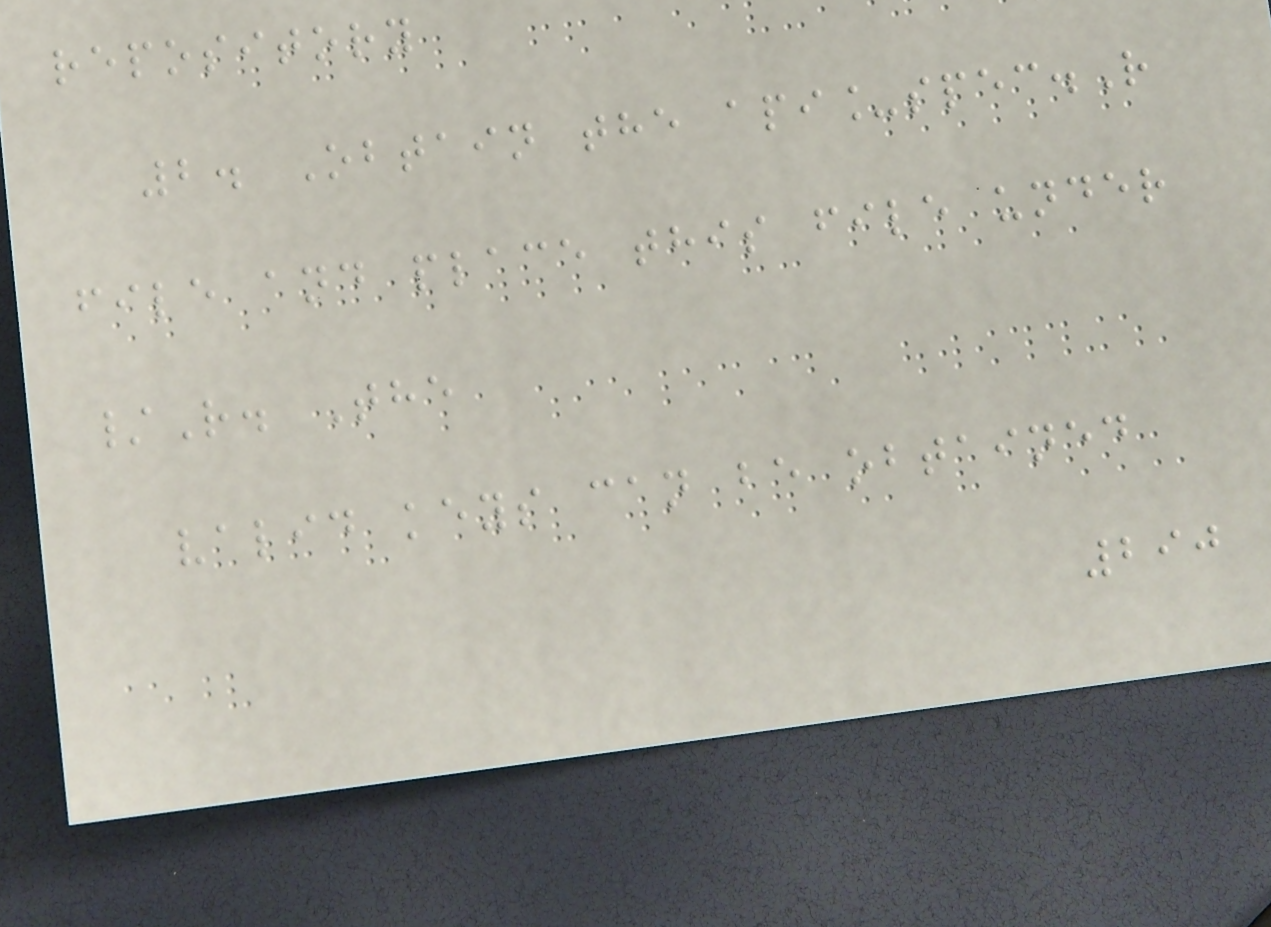repository
2. Obtain the api_spec.R
file and place this file under
/R. The
valid keys can be obtained
290
